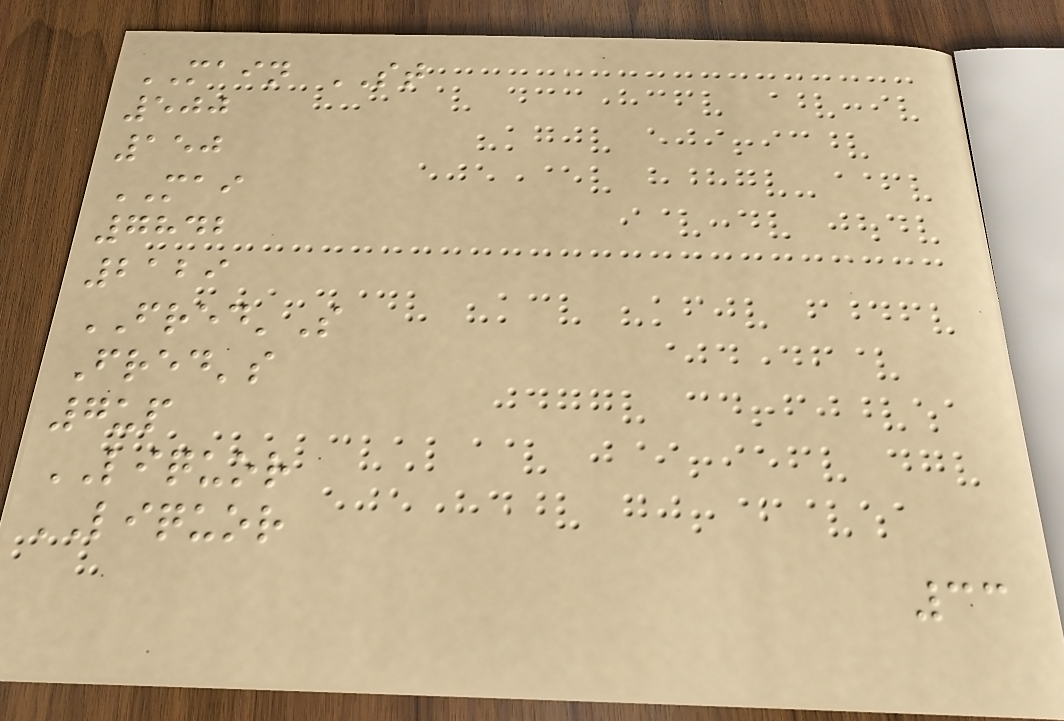MAIN ST
500
150
MAI
7842
2129
FRED'S
Fred's
7up
LIQUOR
LIQUOR
33
